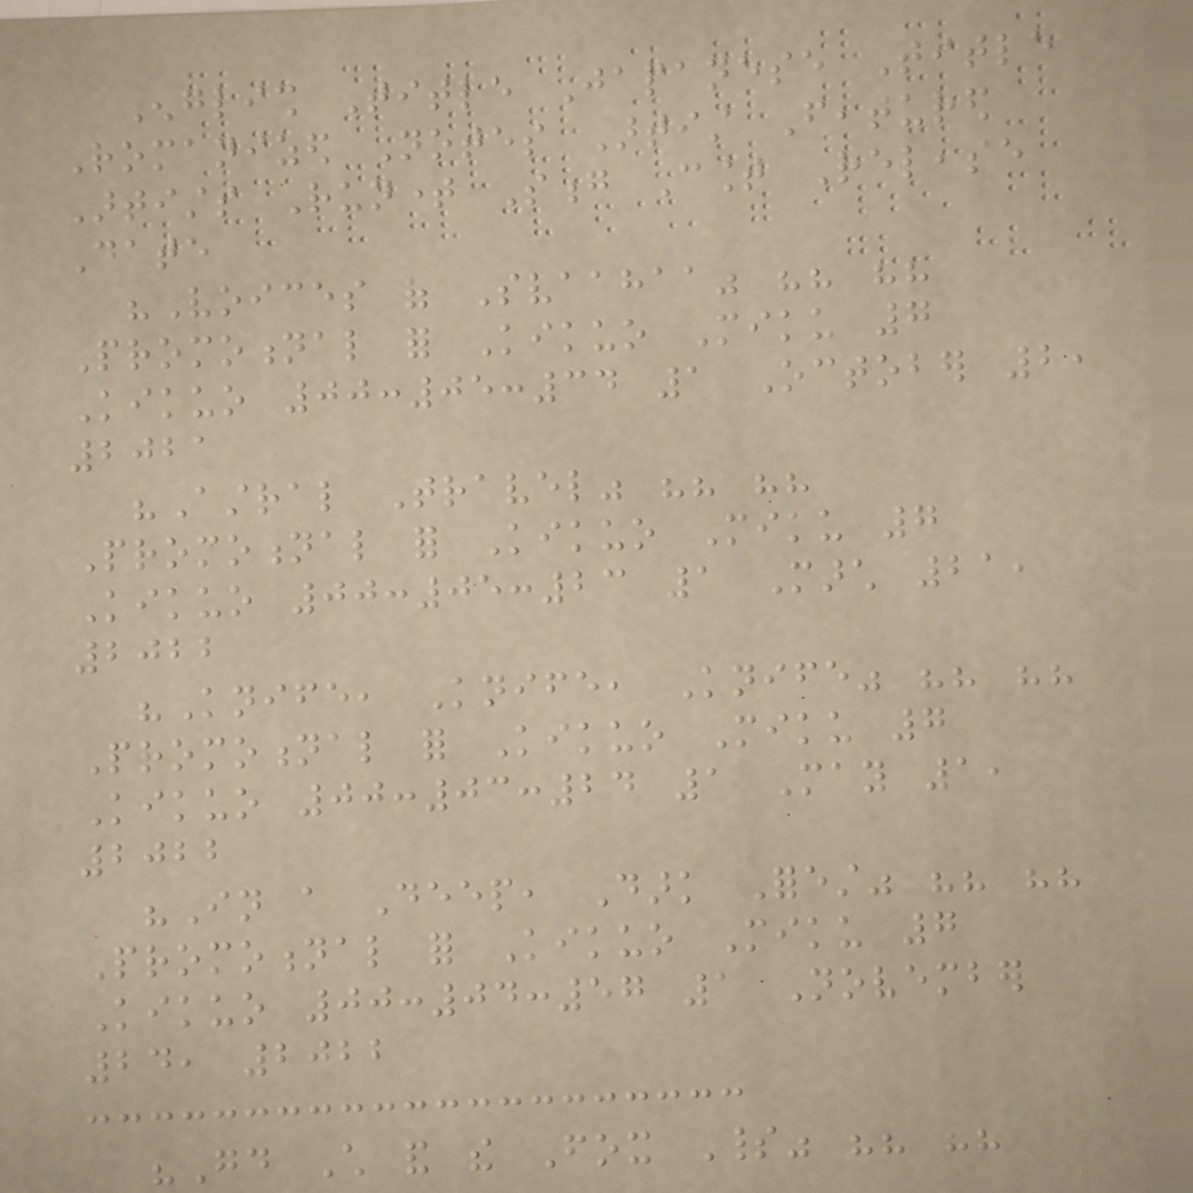English Title Japanese Title
Romanized Notes Artist Featured
Artists Runtime Song Count Release
Date
"Voices of Svaahaa" "" ""
Promotional for Kikuo Miku 7
Kikuo 00:05:34 1 October 2,
2021
"Astral Travel" "" ""
Promotional for Kikuo Miku 7
Kikuo 00:05:23 1 March 21,
2022
"Knife, Knife, Knife" "" ""
Promotional for Kikuo Miku 7
Kikuo 00:03:24 1 May 1,
2022
"In a Deep, Dark Forest" "" ""
Promotional for Kikuo Miku 7
Kikuo 00:04:57 1 November
24, 2022
"Good Child and the Fox Spirit" "" ""
